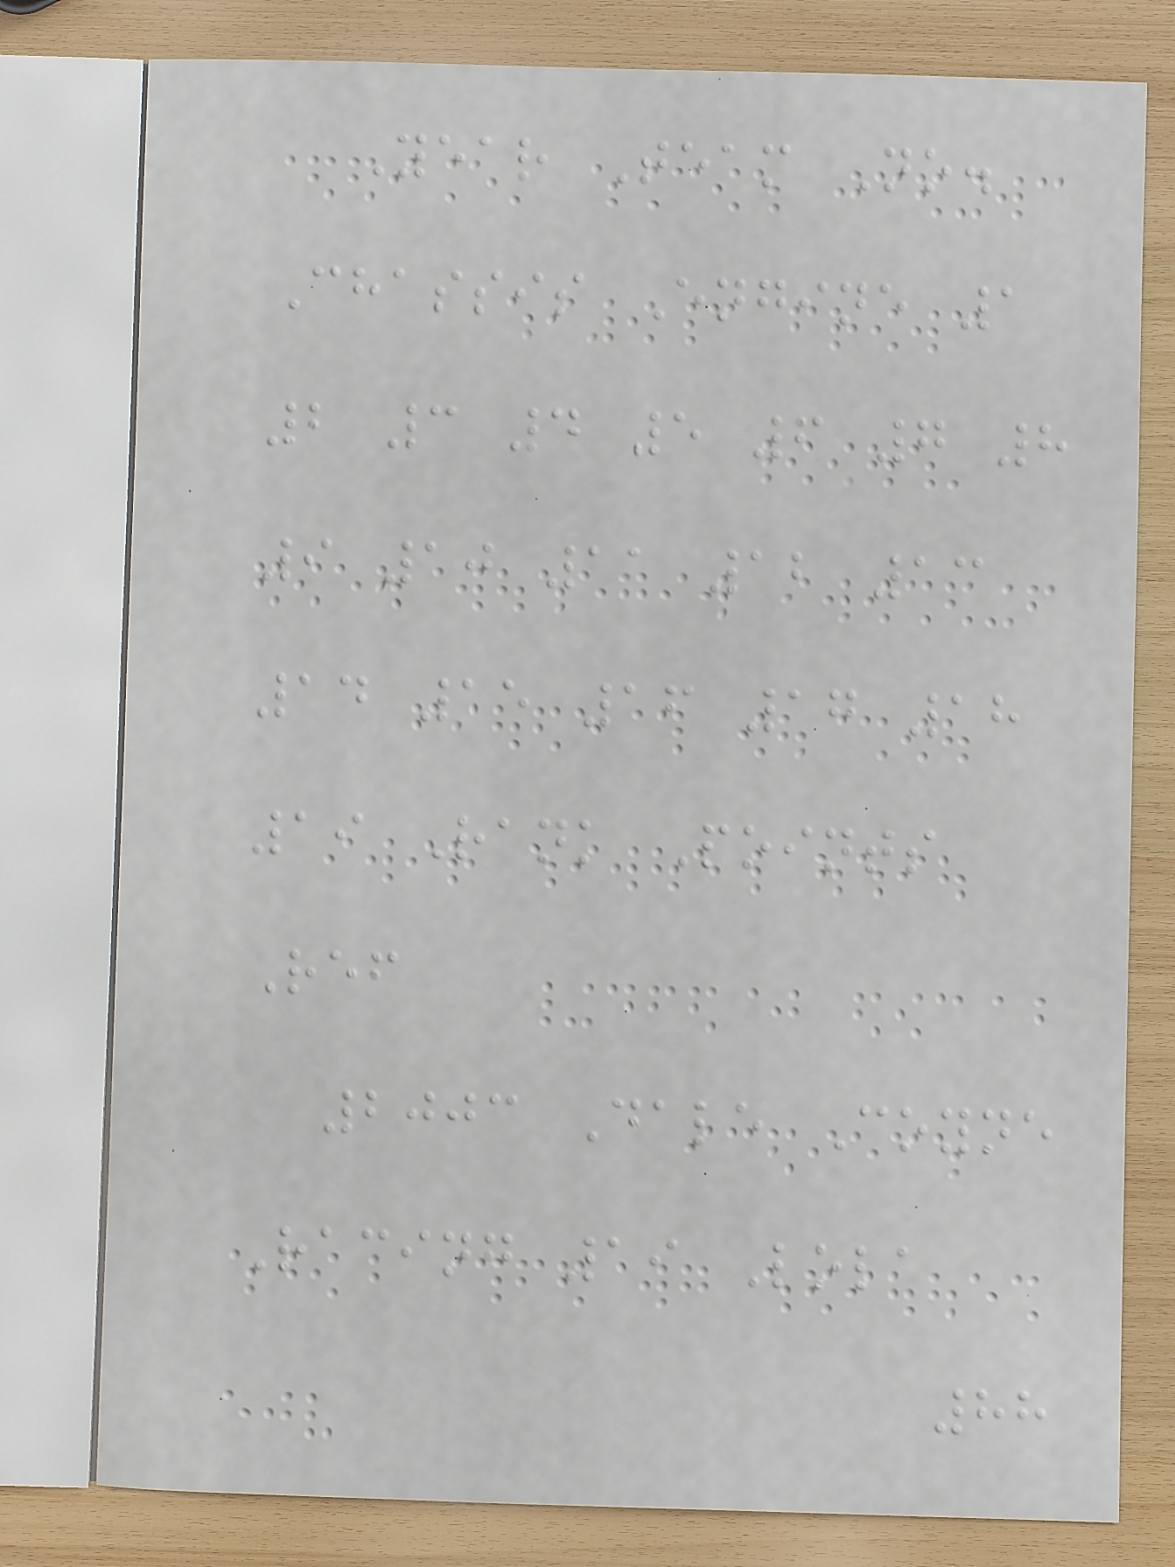Year Team No.
Chassis Engine 1
2 3 4 5 6 7 8
9 10 11 12 13
14 15 16 17 18
19 Rank Points
Ref
2003 Dale Coyne
Racing 19 Lola
88
